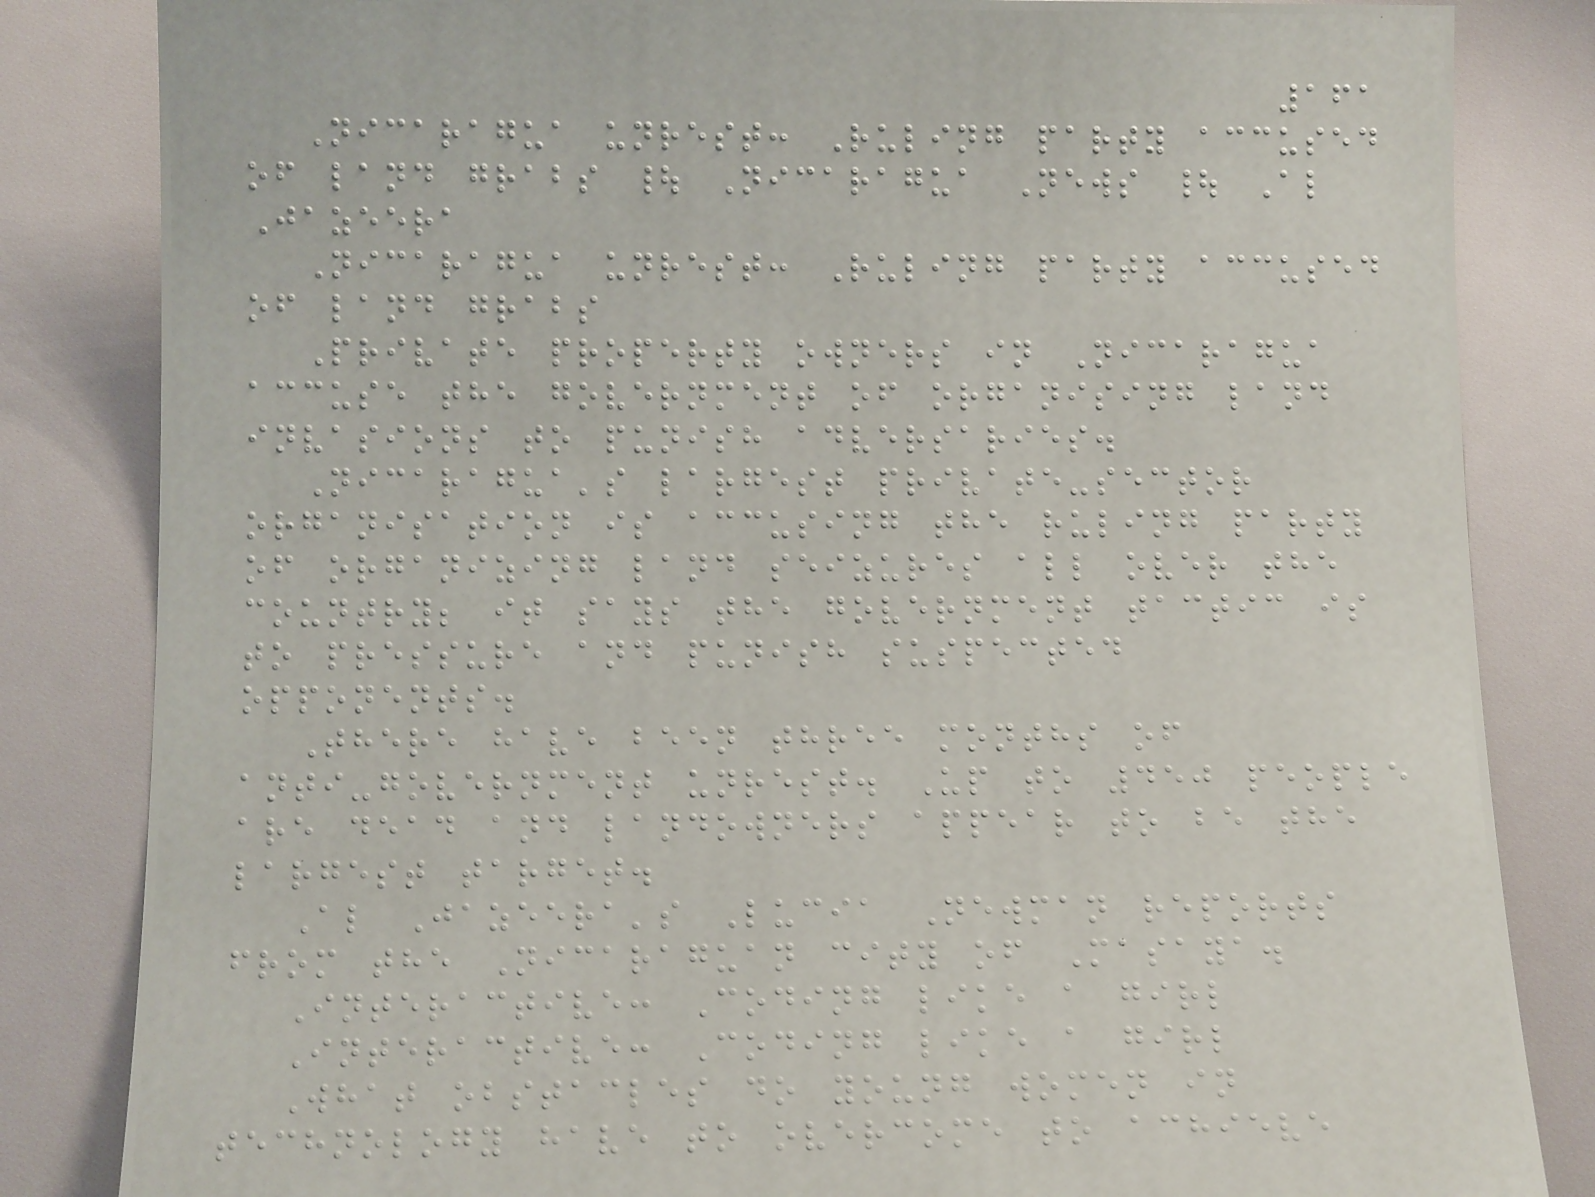161
Nicaragua unrest: Ruling party accused
of land grabs | Nicaragua News | Al
Jazeera
Nicaragua unrest: Ruling party accused
of land grabs
Private property owners in Nicaragua
accuse the government of organising land
invasions to punish adversaries.
Nicaragua's largest private-sector
organisation is accusing the ruling party
of organizing land seizures all over the
country; it says the government tactic is
to pressure and punish suspected
opponents.
There have been three months of
anti-government unrest. Up to 450 people
are dead and landowners appear to be the
largest target.
Al Jazeera's Lucia Newman reports
from the Nicaraguan city of Masaya.
Interactive: Coding like a girl
Interactive: Coding like a girl
What obstacles do young women in
technology have to overcome to achieve
